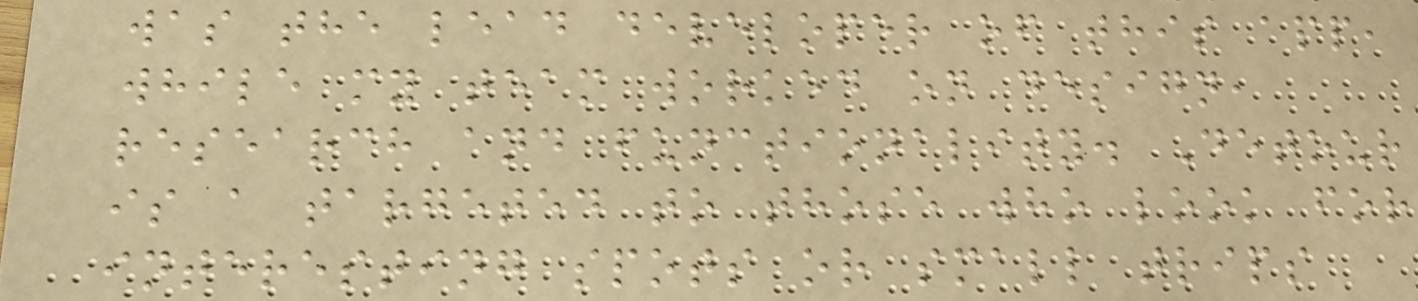was the lead developer of this app,
while my team worked on design,
research and functionality. Detour
is a targeted to those who look for
interesting spots or small trips
